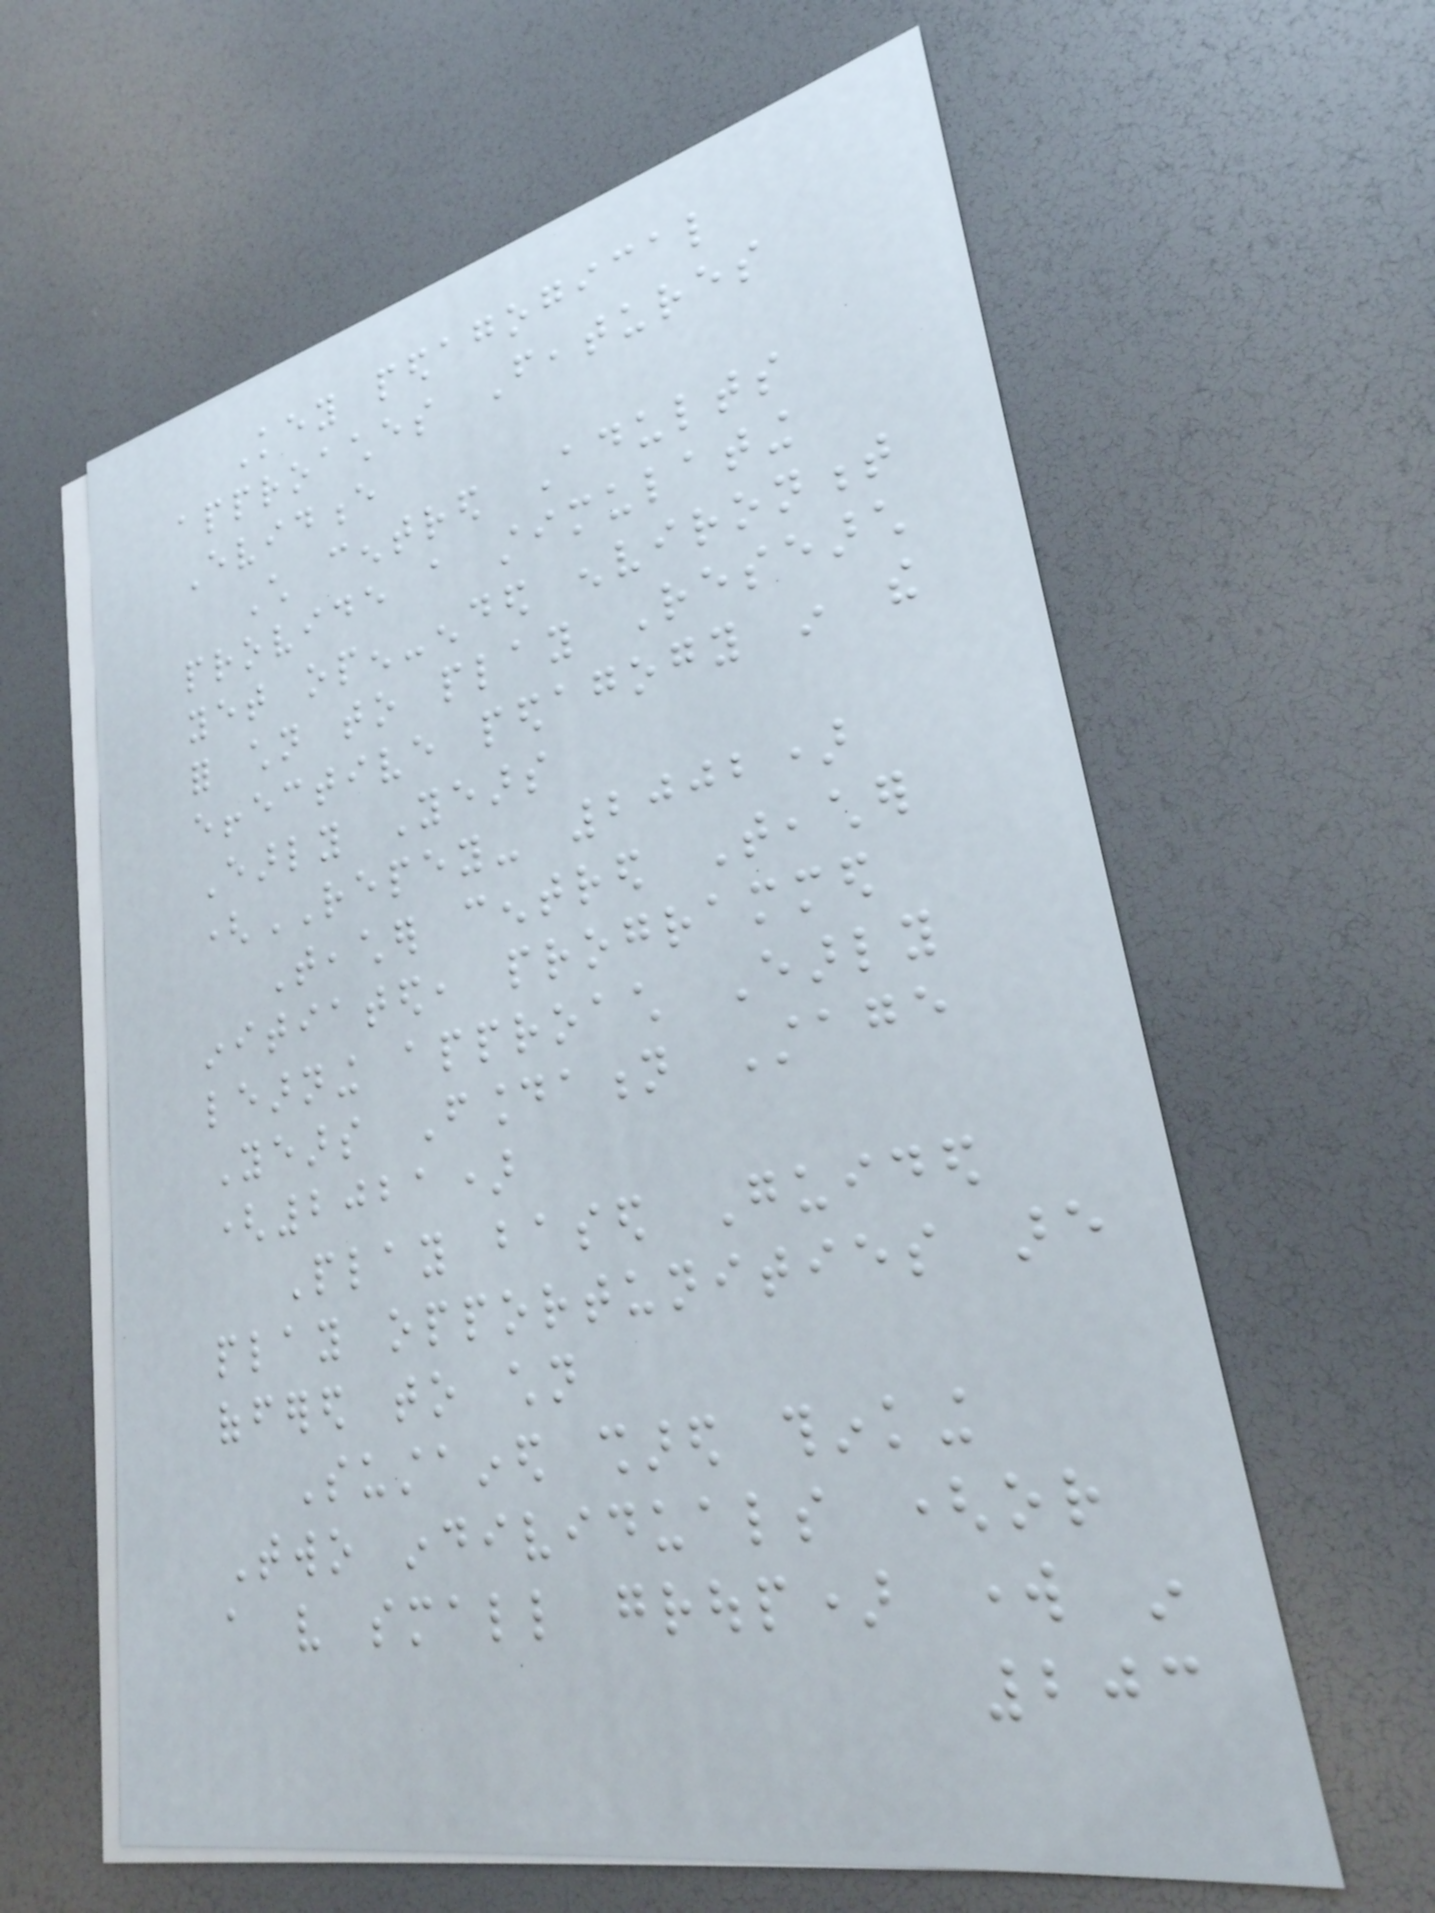Key pedagogical
approaches Features
Evidence
Child centred Adults
provide a stimulating
yet open-ended environment
for children to play Research
effective pedagogy in the
Early Years
(REPEY- 2002)
Teacher centred Teacher
initiated, programmed
learning approach Early
Years Foundation Stage
(2021)
Play based Guided
play opportunities are
offered to children
Sustained shared thinking
Two individuals (or
a very small group) work in
203
